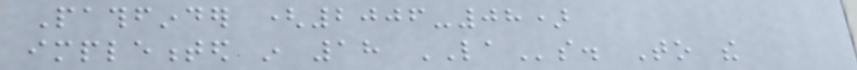Pathfinder (2006-08)
implemented in 18 LAs. To the
